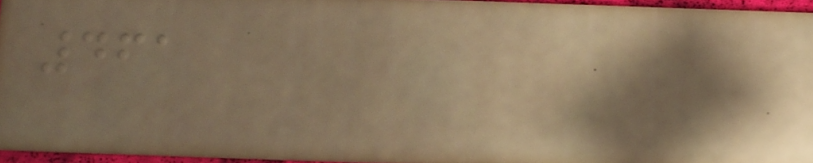461
